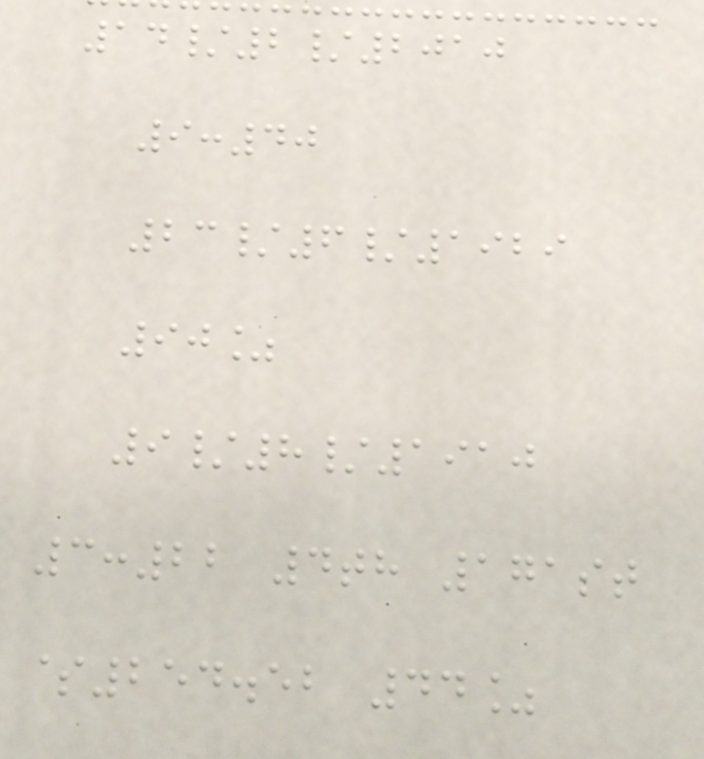14/2/2010
9:40
23/6/1929
90%
9/8/1910
3:22 4th 171st
$254.52 44%
